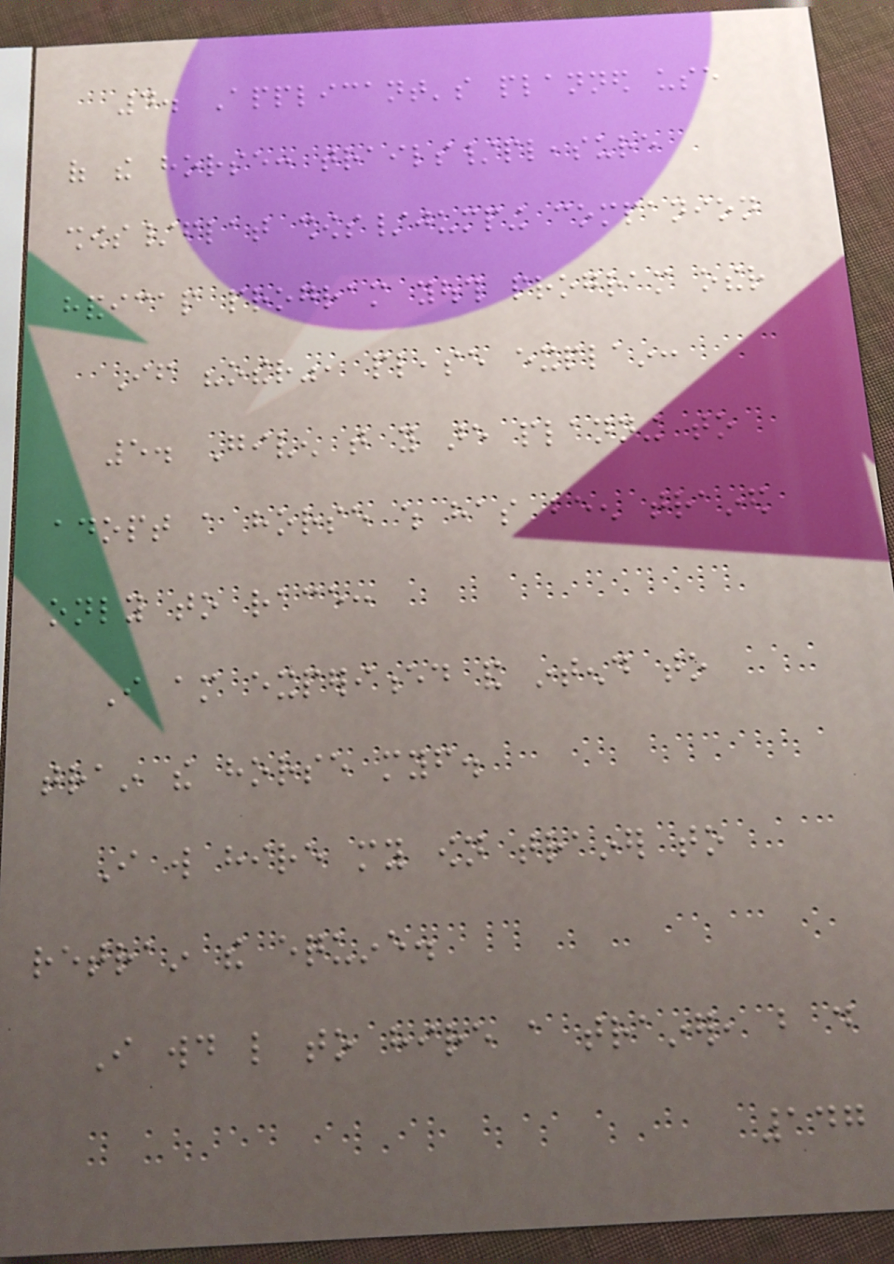4. Applicant's planned use
of the horse: trails/pleasure
shows/flat shows/jumping companion
handicap program youth program other
If "other", please explain:
5. Given that you are planning to
adopt a horse which has been trained
only to race:
I am experienced and intend to
train the horse myself.
I will hire my own trainer to
retrain the equine.
I would like to hire a trainer, but do
147
